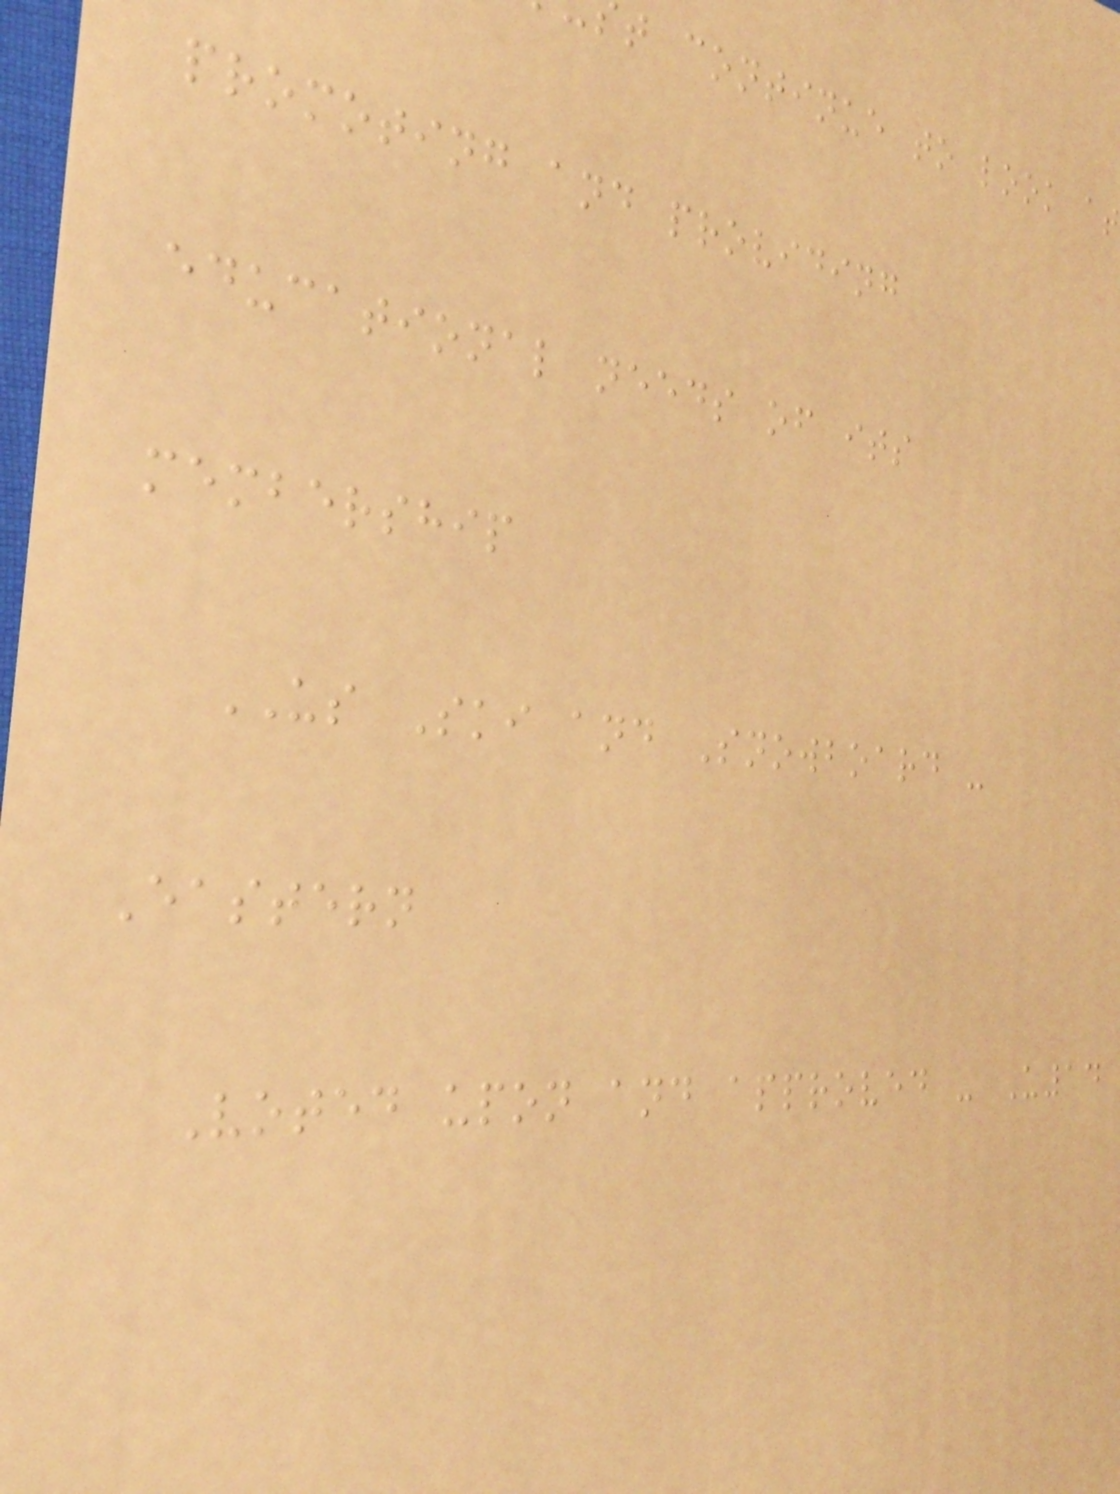t continue to look at
promoting and providing
educational needs of its
membership
US Ski and Snowboard -
Eastern
Voted upon and approved - U14
